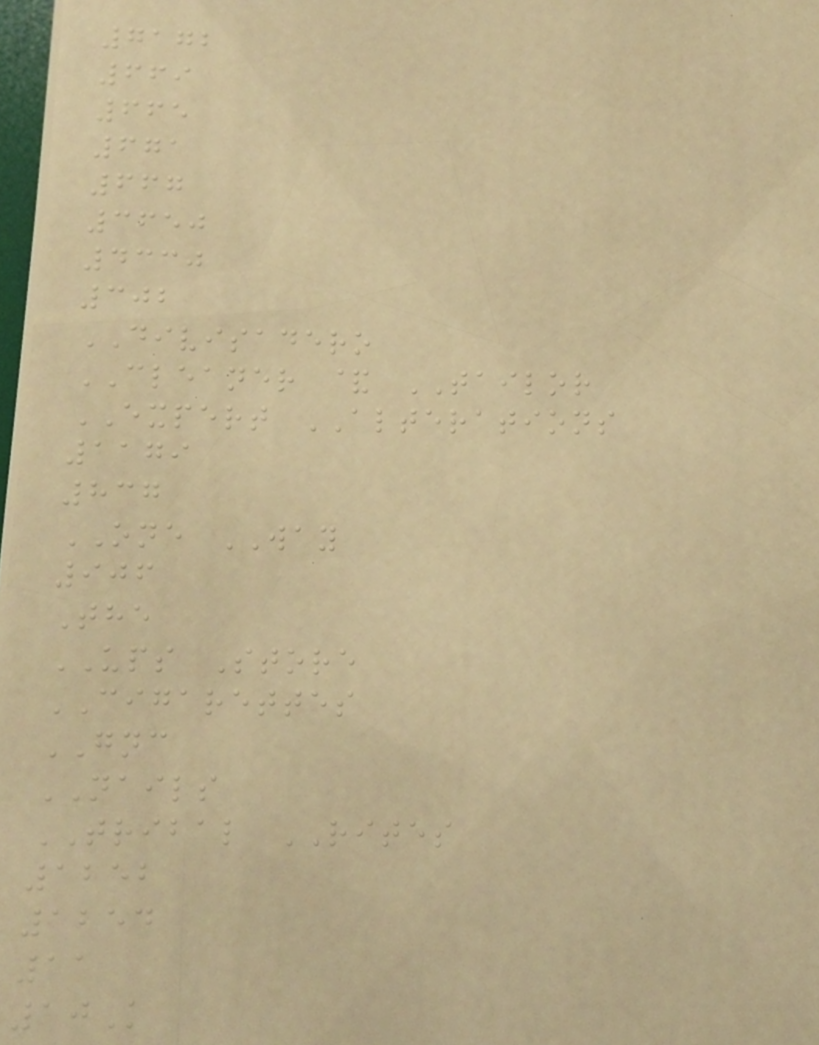7172
669
665
671
667
3650
4330
302
DIVISADERO
CLEANER & TAILOR
EXPERT ALTERATIONS
1179
837
ONE WAY
906
The
UPS Store
CIGARETTES
GNC
NAILS
TRIBAL RITES
1252
1254
11
10K
